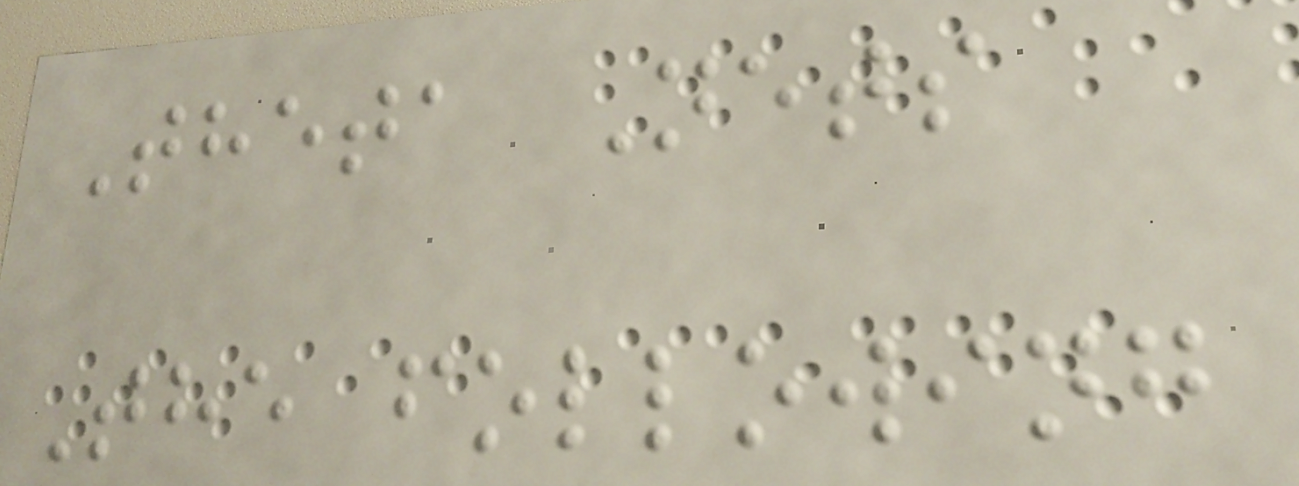Theta Nets
The following
